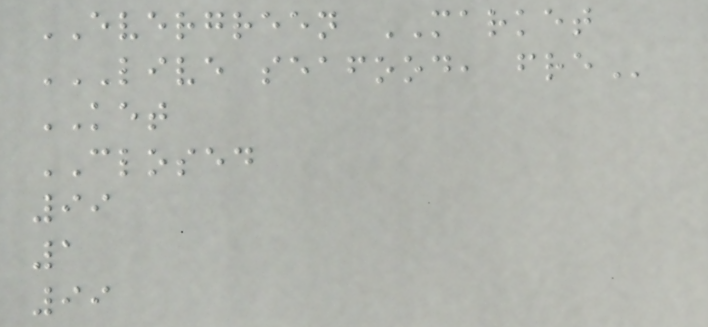EVERGREEN MARKET
LIVE SEAFOOD, FRE
KET
CLOSED
99
1
99
